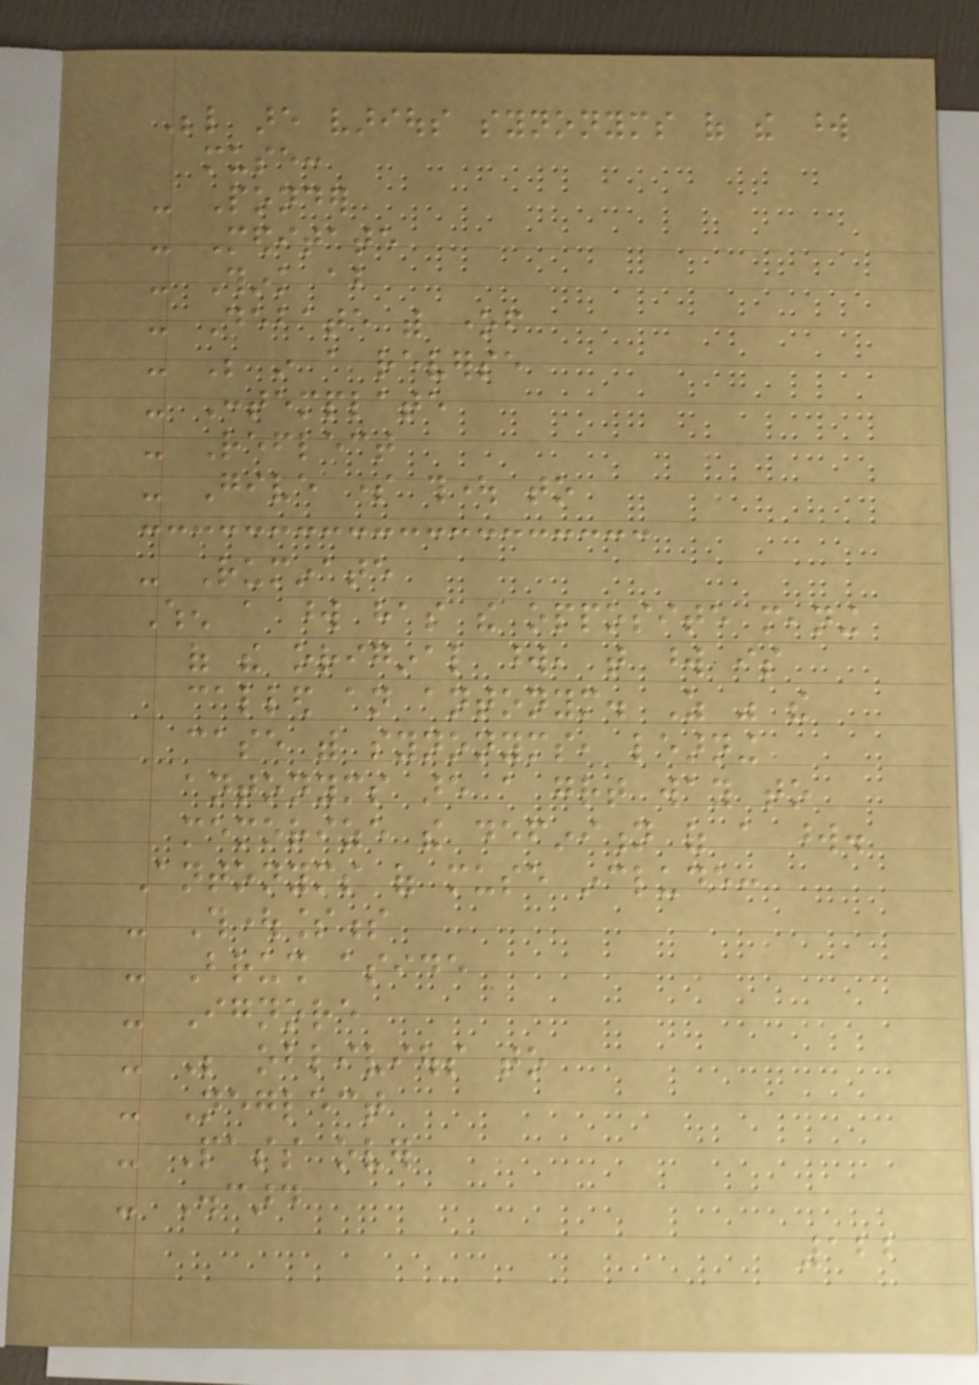Below are various synonyms of the word
muse:
- Ponder
- Meditate
- Think about
- Debate with oneself
- Be in a reverse
- Contemplate
- Reflect
- Give some thought to
- Ruminate
When a word has the opposite meaning
of the original word, that word is
called an antonym. As was the
case with synonyms, learning
antonyms are a great way to
memorize the definition of a word.
Antonyms of muse include:
- Thoughtlessness
- Brush aside
- Ignore
- Be oblivious to
- Neglect
- Pass over
- Discard
122
